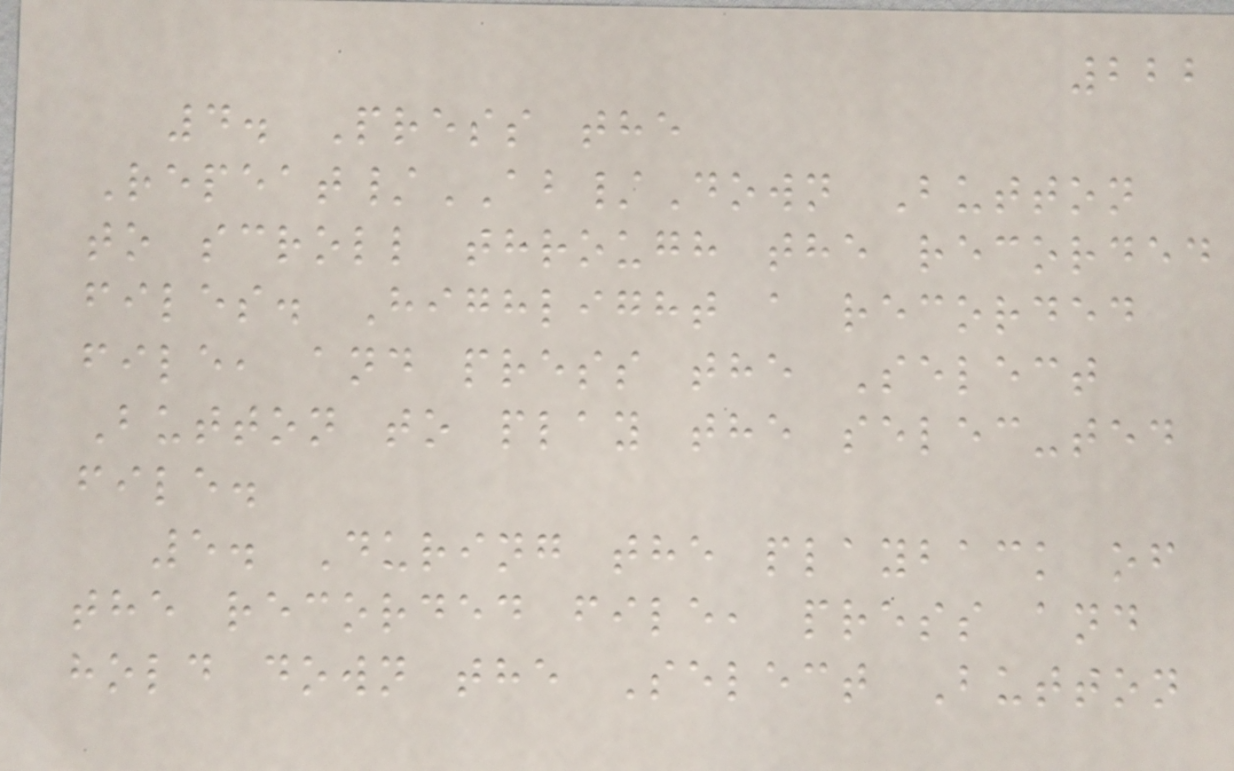222
4. Press the
Repeat/AB/Down Button
to scroll through the recorded
files. Highlight a recorded
file, and press the Select
Button to play the selec-ted
file.
5. During the playback of
the recorded file, press and
hold down the Select Button
